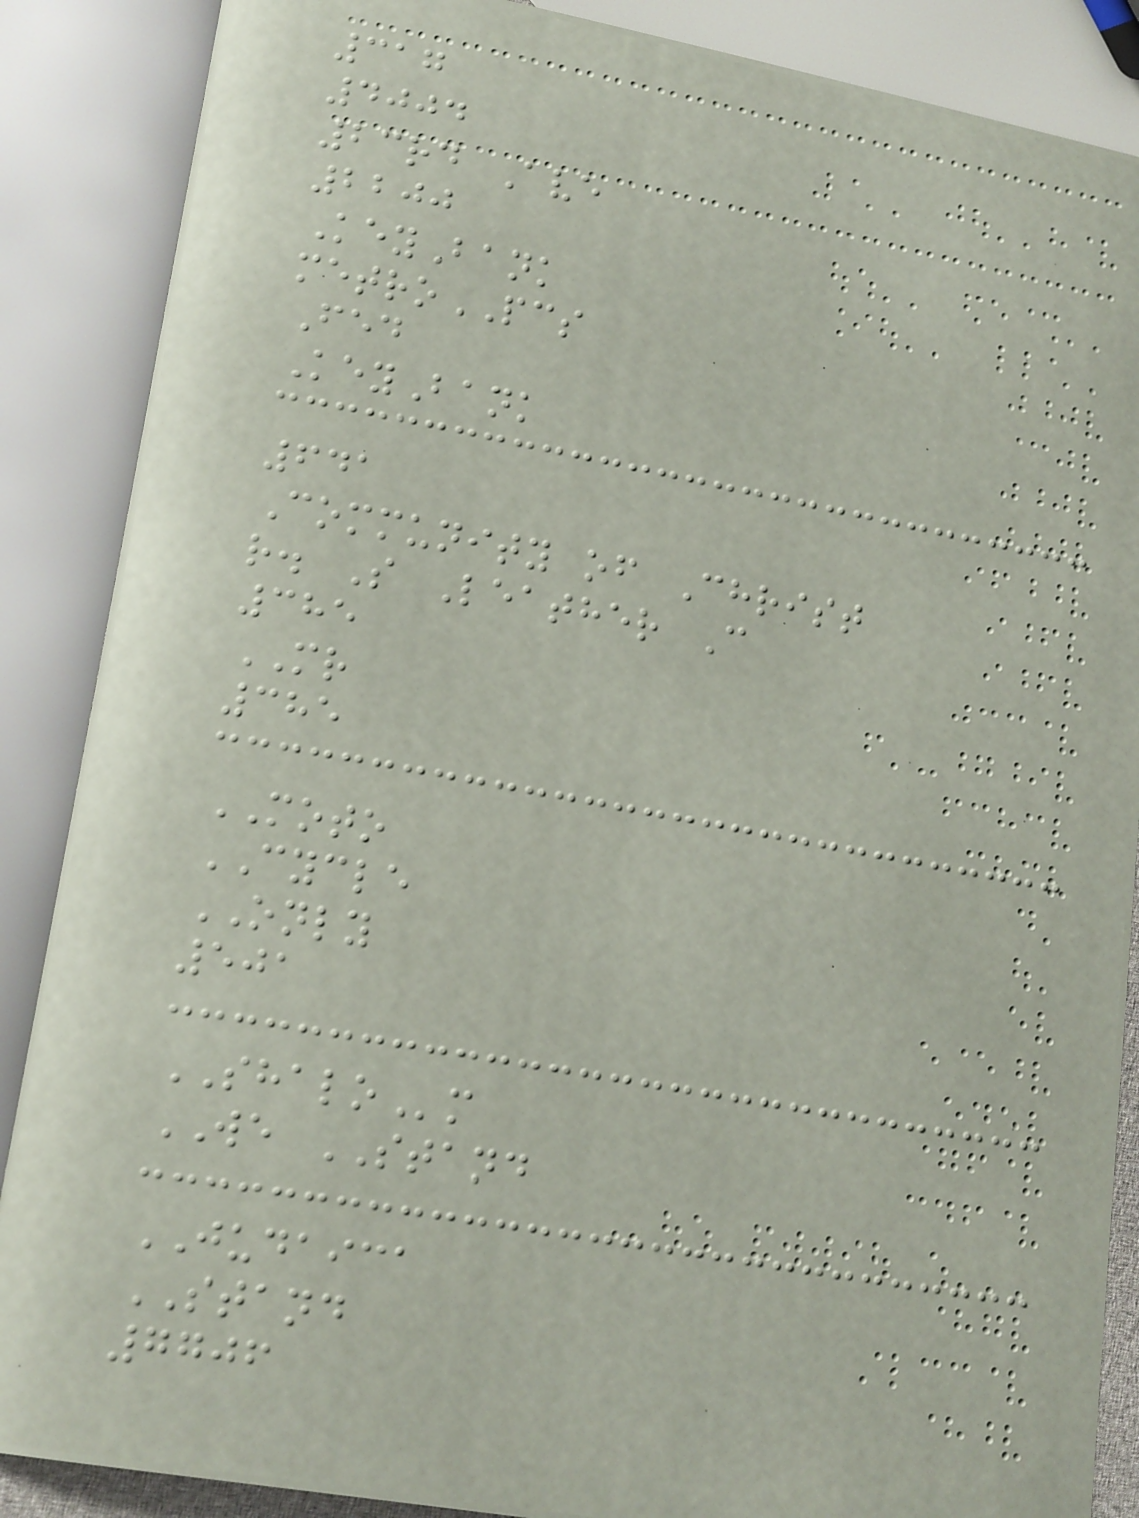317
4004
23rd Ave
2200
KeyBank
metroPCS
Fed
KeyBank
641
Community of Christ
r. S Leather C
385
MR
385
MOTO
CYCLE
ONLY
501
SHALOm
WE STAND
JUDAICA
STAND
7706
